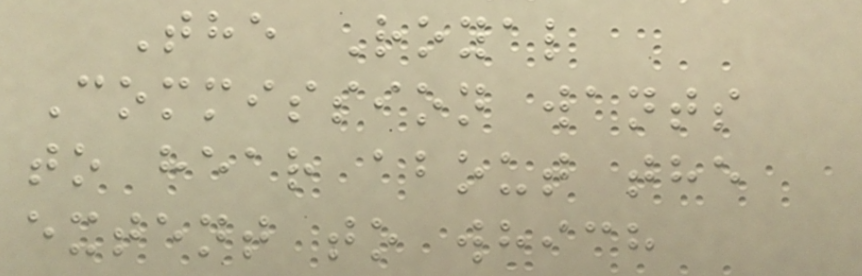The Royal
Commission wants
to hear about the
extent to which
